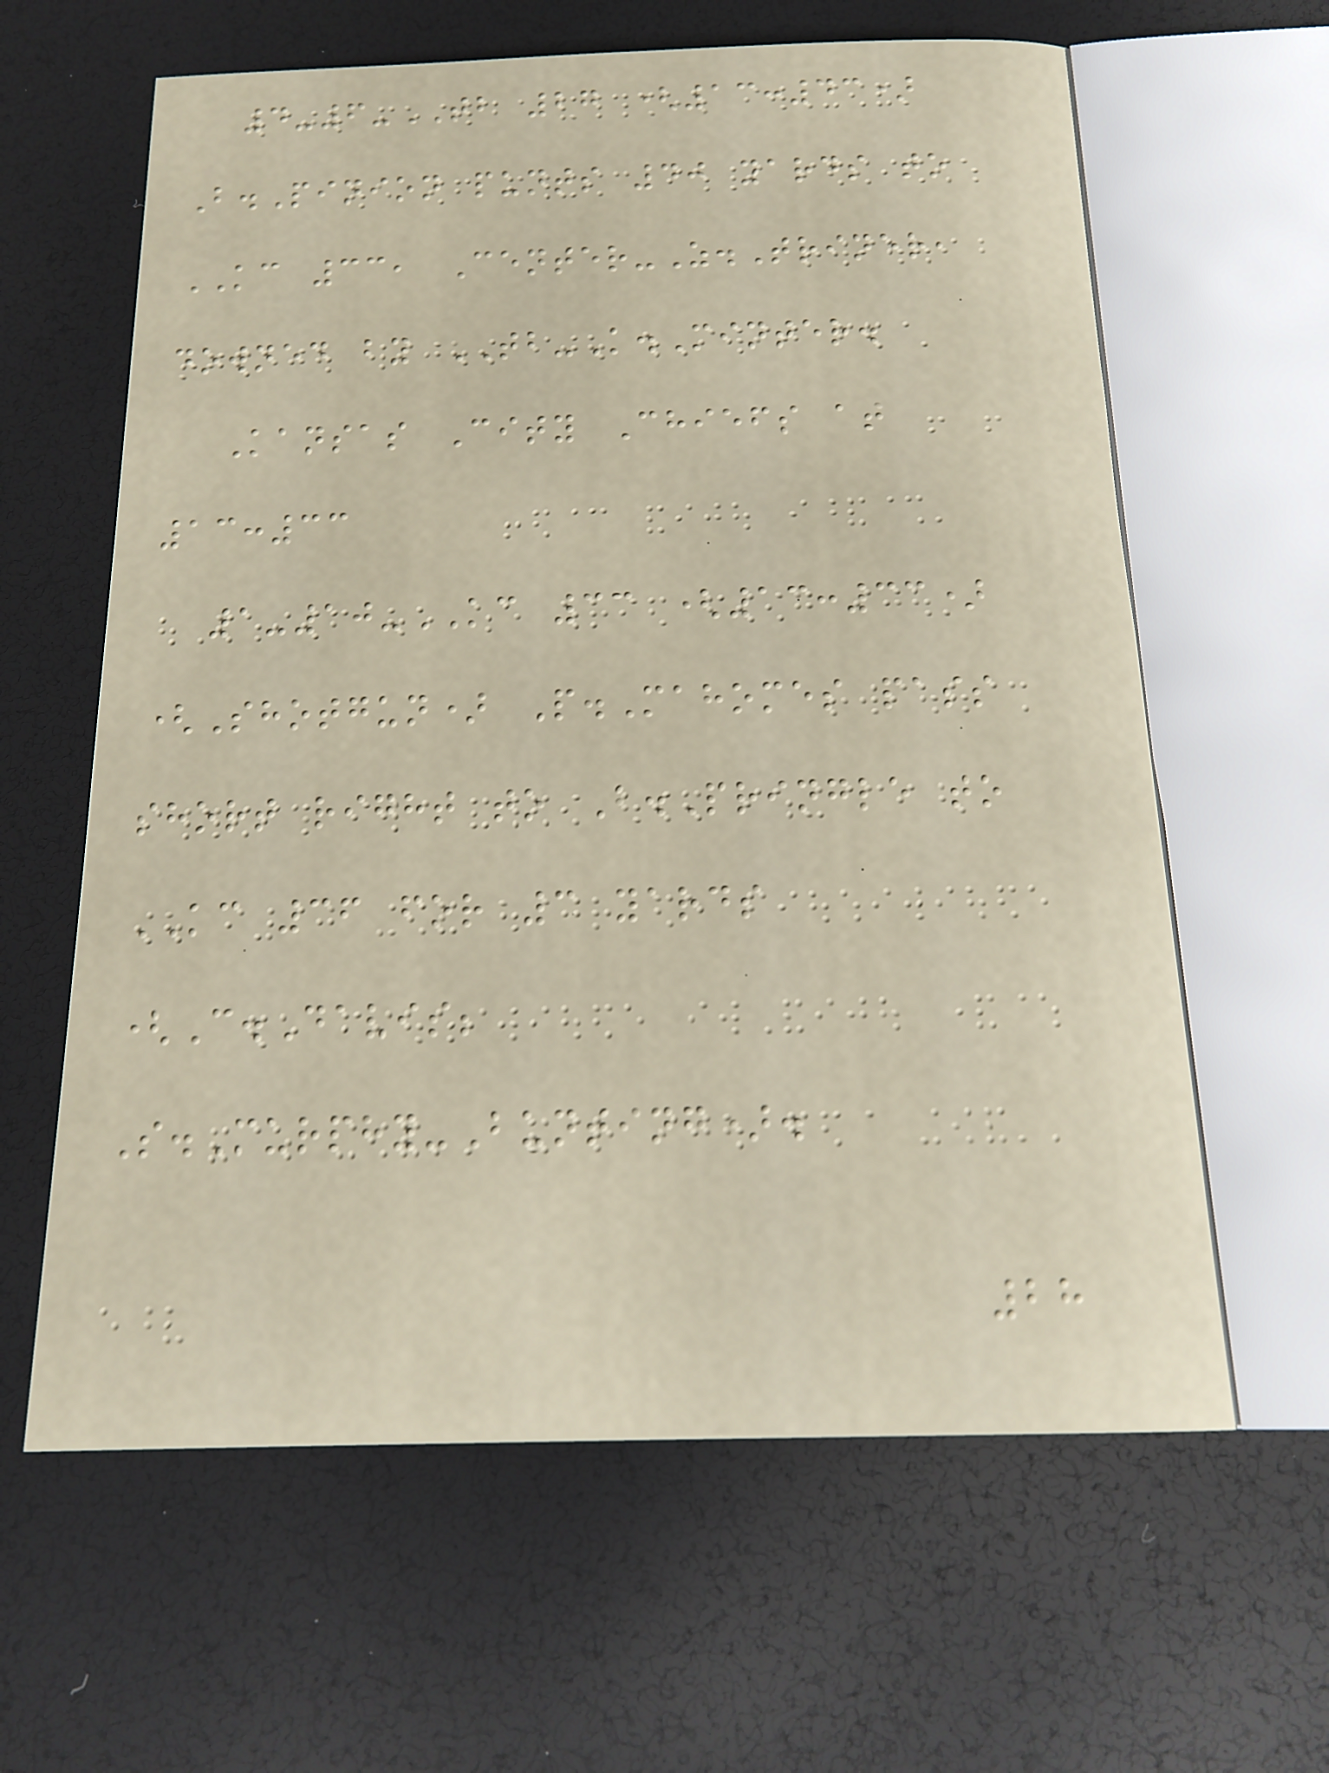4-6-TB 27 (13:43)
B.Pinion punts 40 yards to
KC 33, Center-Z.Triner,
downed by TB-K.Minter.
Kansas City Chiefs at
13:33
1-10-KC 33 (13:33)
(Shotgun) P.Mahomes pass
short right to B.Pringle to
KC 36 for 3 yards
(C.Davis;
S.Murphy-Bunting).
28
